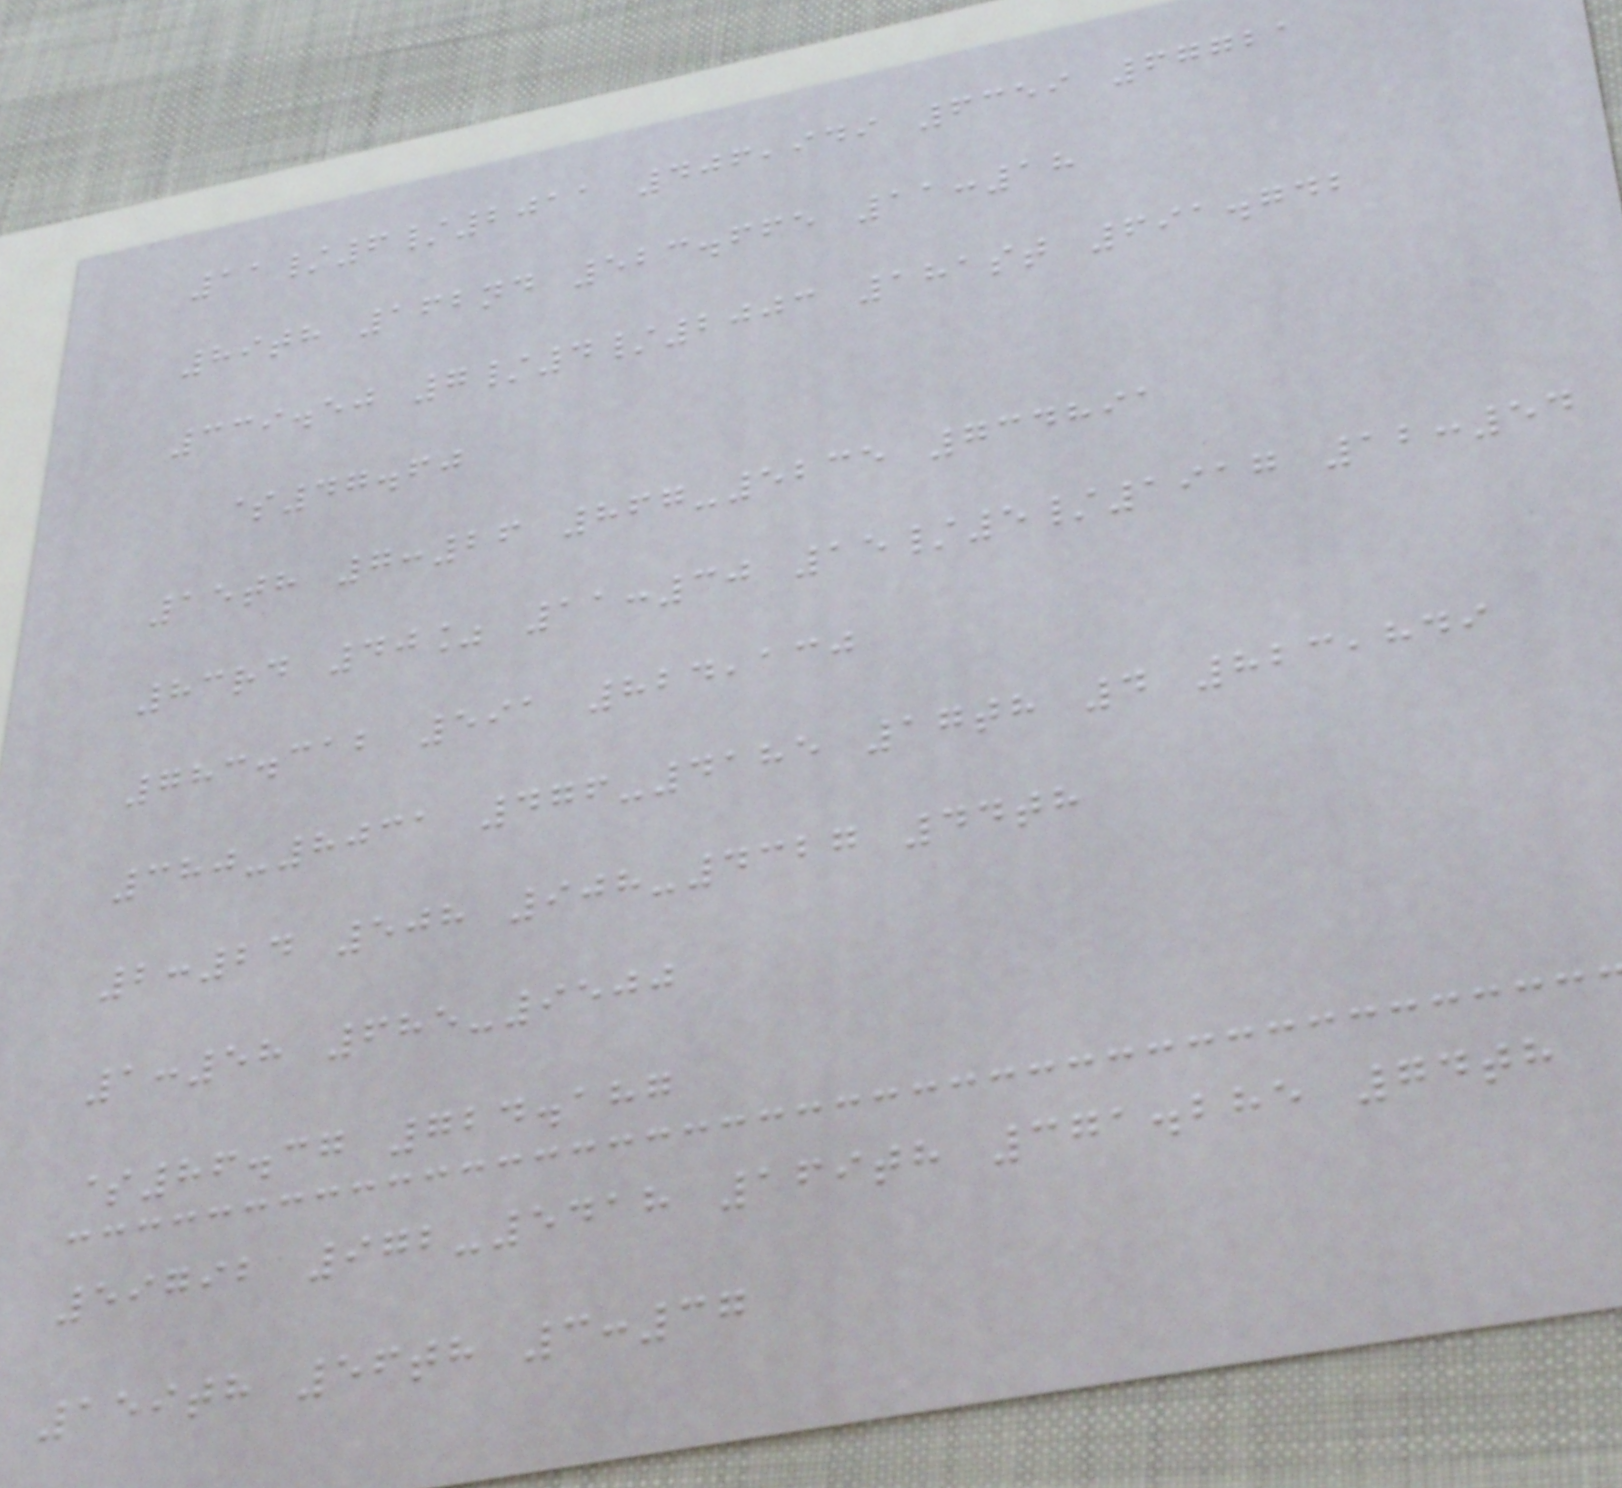11/6/2011 406,949 6359 67721
89th 162nd 523.665 11:18
339.50 7/4/2003 181st 691.742
$47.60
15th 7:26 867-5235 734891
83rd 40% 11:30 15/5/1917 12:54
783.312 591 824,130
380-8031 476-4185 17th 4 823,849
2:24 508 908-4327 44th
1:58 685-9500
$86.37 724.187
59792 972-5418 169th 371.285 74th
159th 56th 3:37
